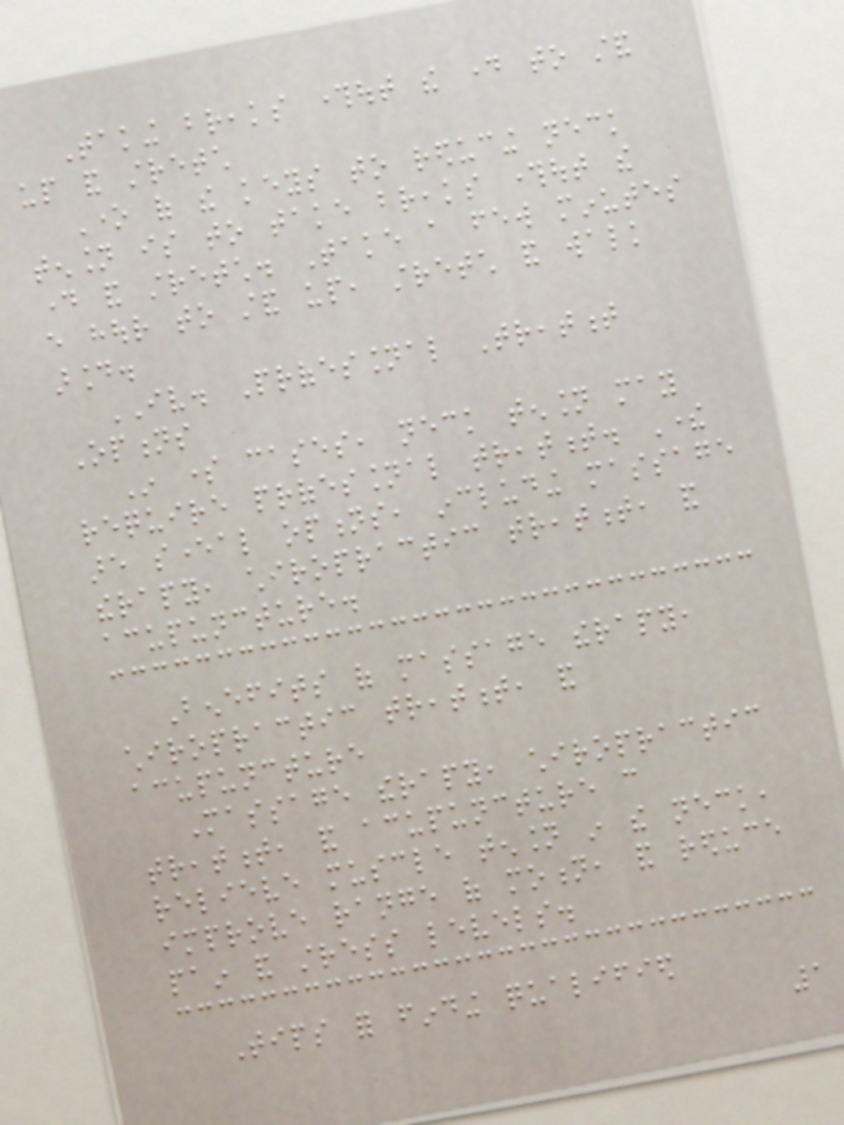Taking breaks throughout the day to stand
up and stretch
One of the keys to reducing neck
tension is to take breaks throughout the
day and stretch. Take a few minutes
every hour to stand up, stretch and walk
around.
IV. Professional Treatment
Options
In some cases, neck tension may
require professional treatment. There
are several options, including massage
therapy, chiropractic treatment, and
acupuncture.
Benefits of massage therapy,
chiropractic treatment, and
acupuncture
Massage therapy, chiropractic
treatment, and acupuncture can
relieve muscle tension in the neck,
improve range of motion, and reduce
pain and stress levels.
Tips for finding qualified
1
